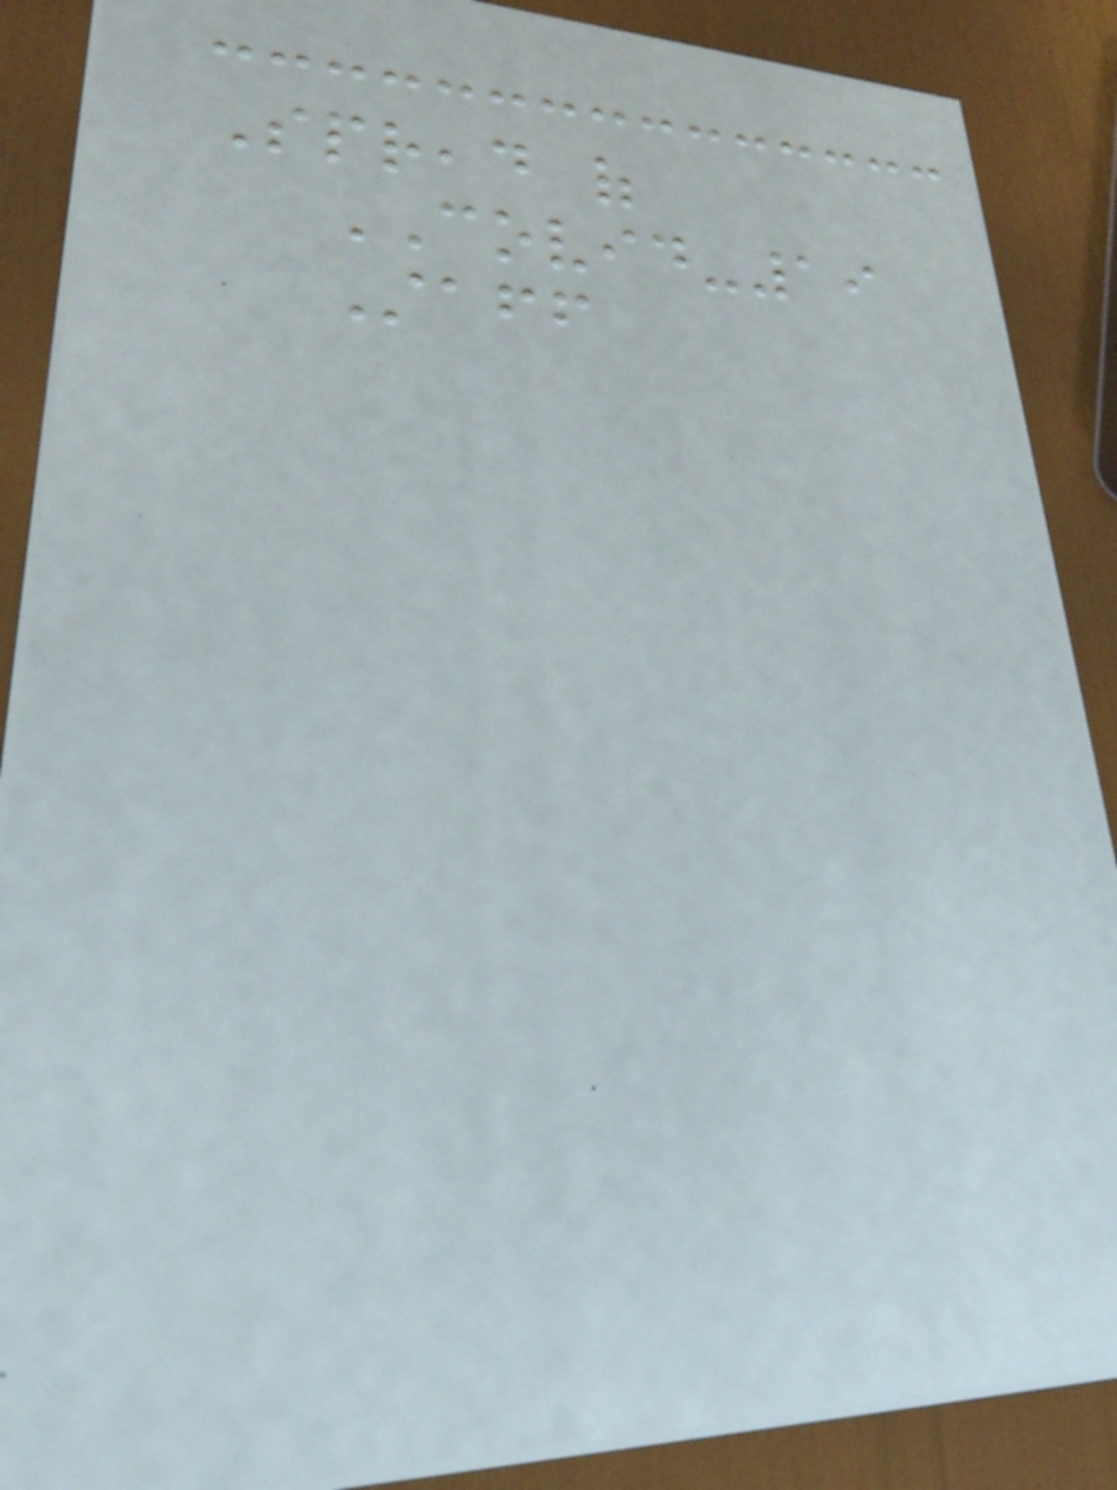Spread of
COVID-19
Staff
